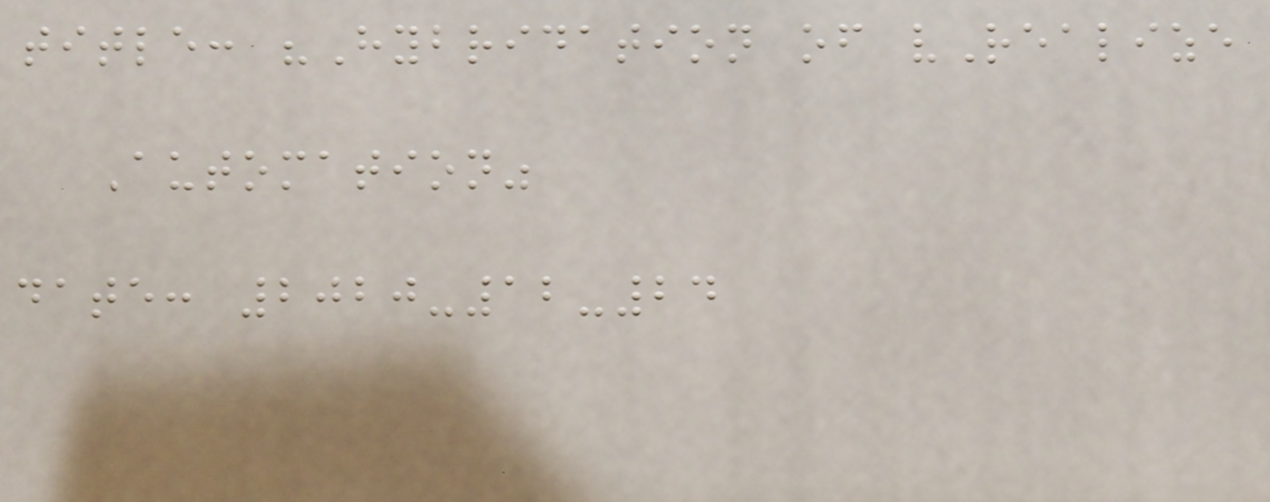title: "Hybridation of vRealize
Automation"
date: 2020-12-24
